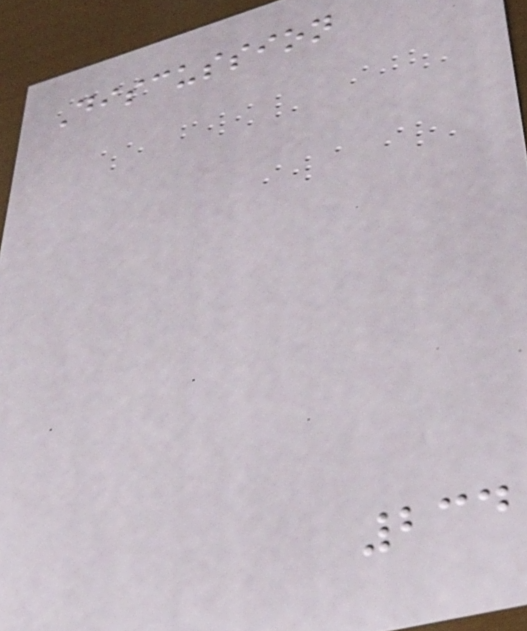Discussion
234
